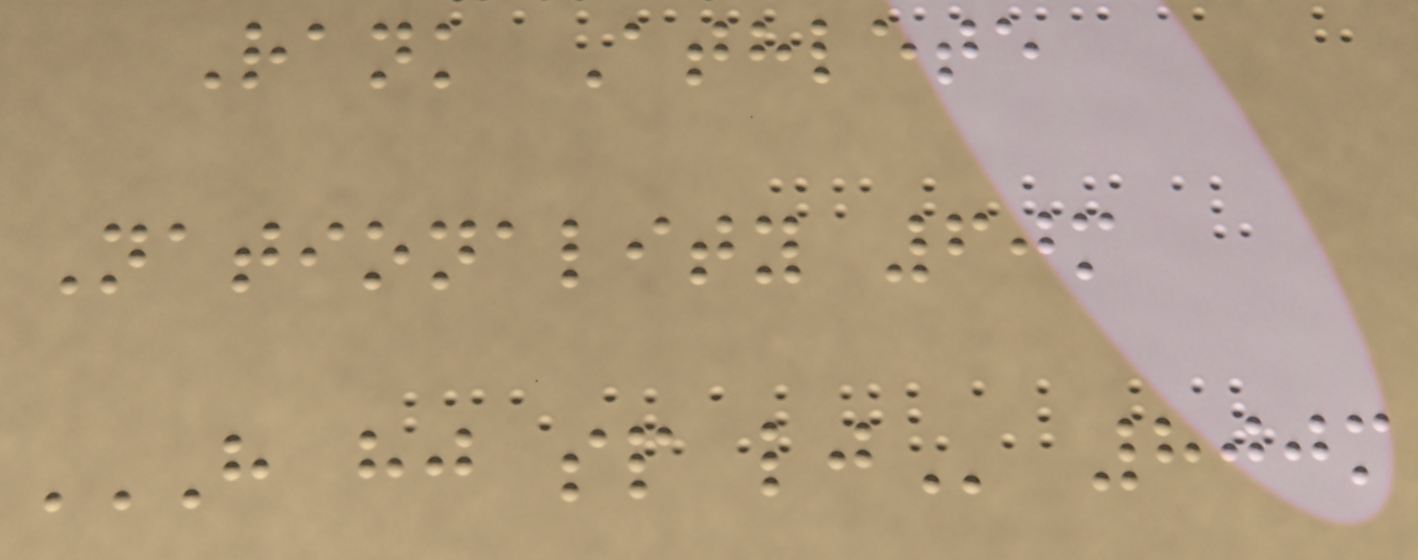Rank Athlete
Nationality 60m
H HJ SP LJ 800m
